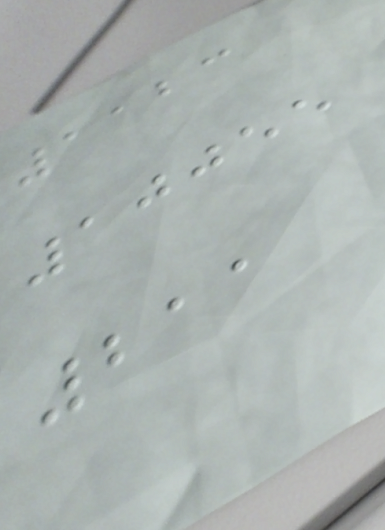1123
10055
211
